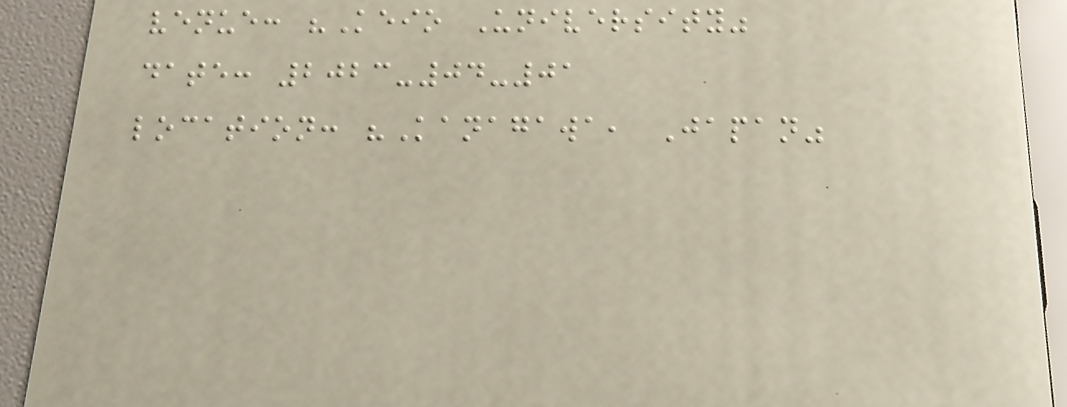venue: "Keio University"
date: 2023-04-01
location: "Kanagawa, Japan"
